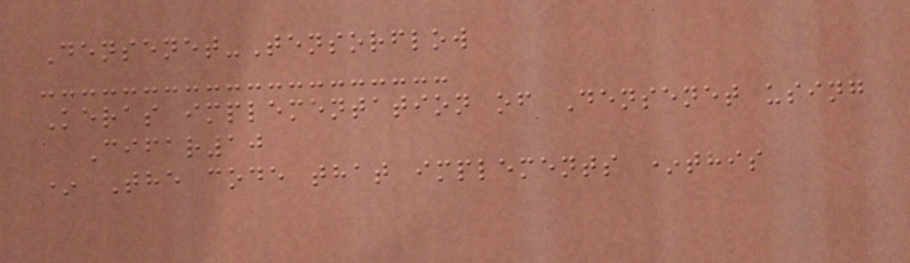Densenet-Tensorflow
Keras implementation of Densenet using
Cifar10
* The code that implements *this
